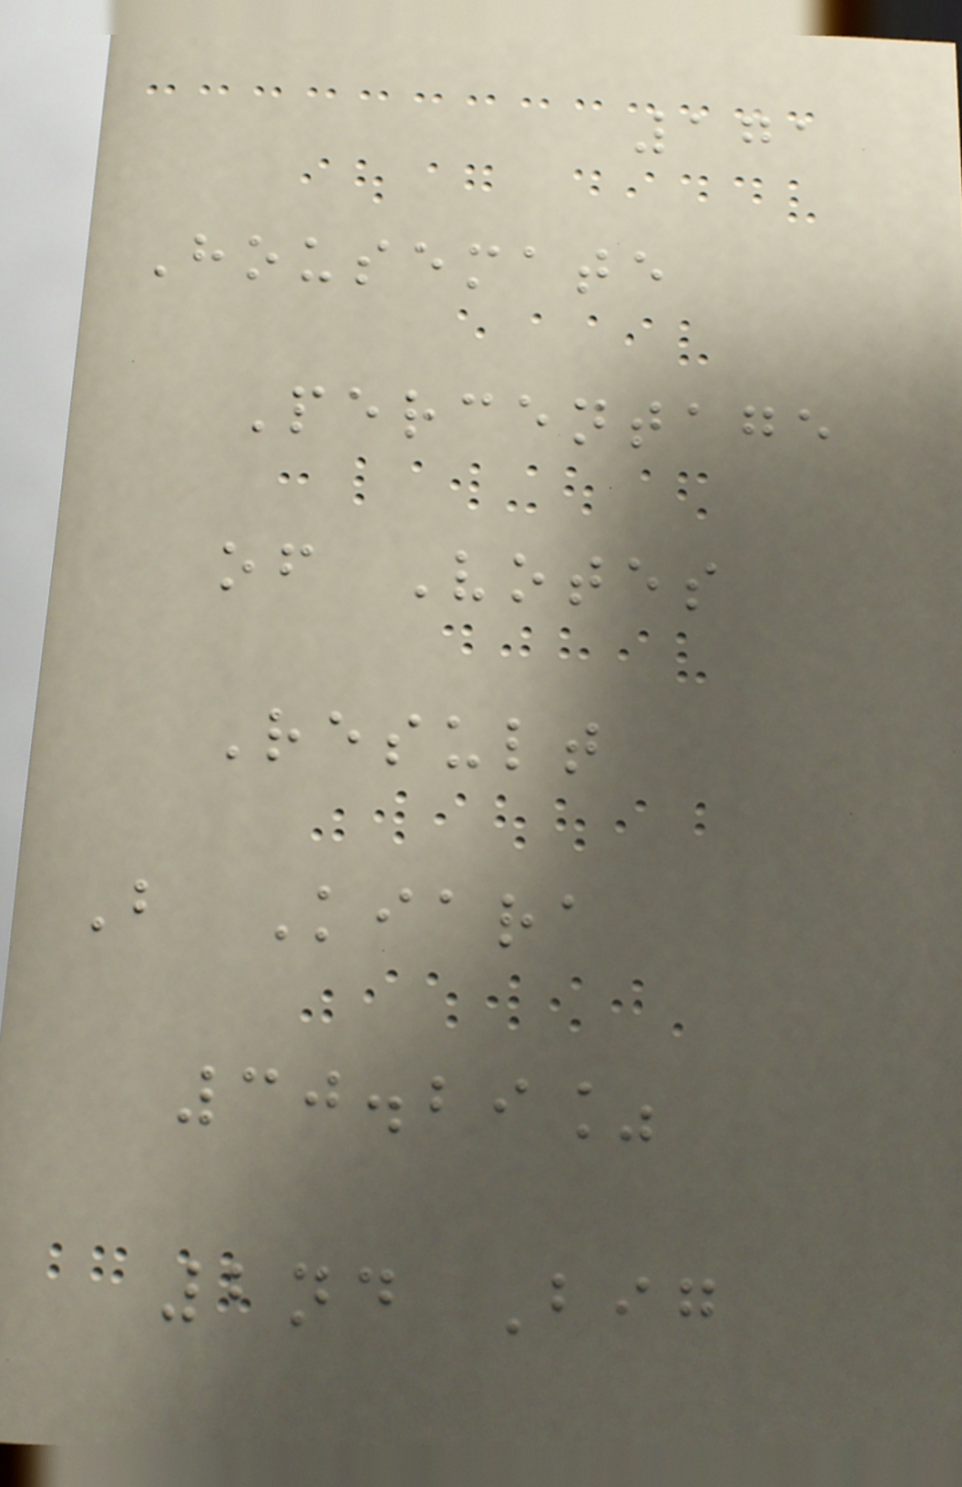171
Housemate
Percentage
of Votes
Result
B Kiara
30.29%
2nd Big
